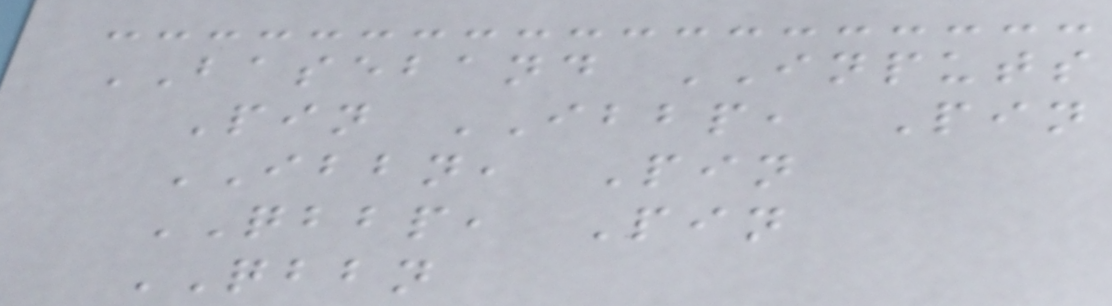BASEBAND INPUTS
Pin IBBP, Pin
IBBN, Pin
QBBP, Pin
QBBN
